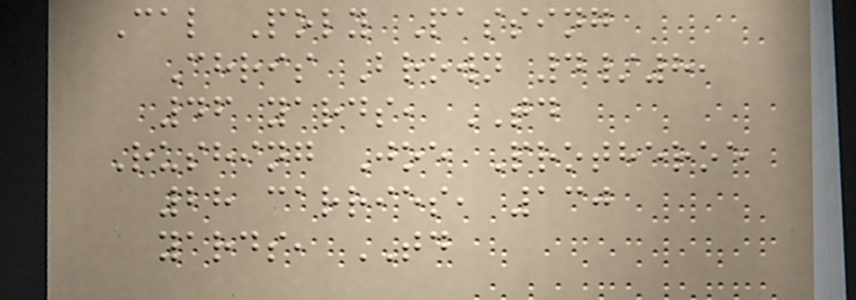Cal Poly Passing
Chris Brown 4/8,
46 yards, TD
Rushing Joe Protheroe
28 carries, 130
yards, TD
